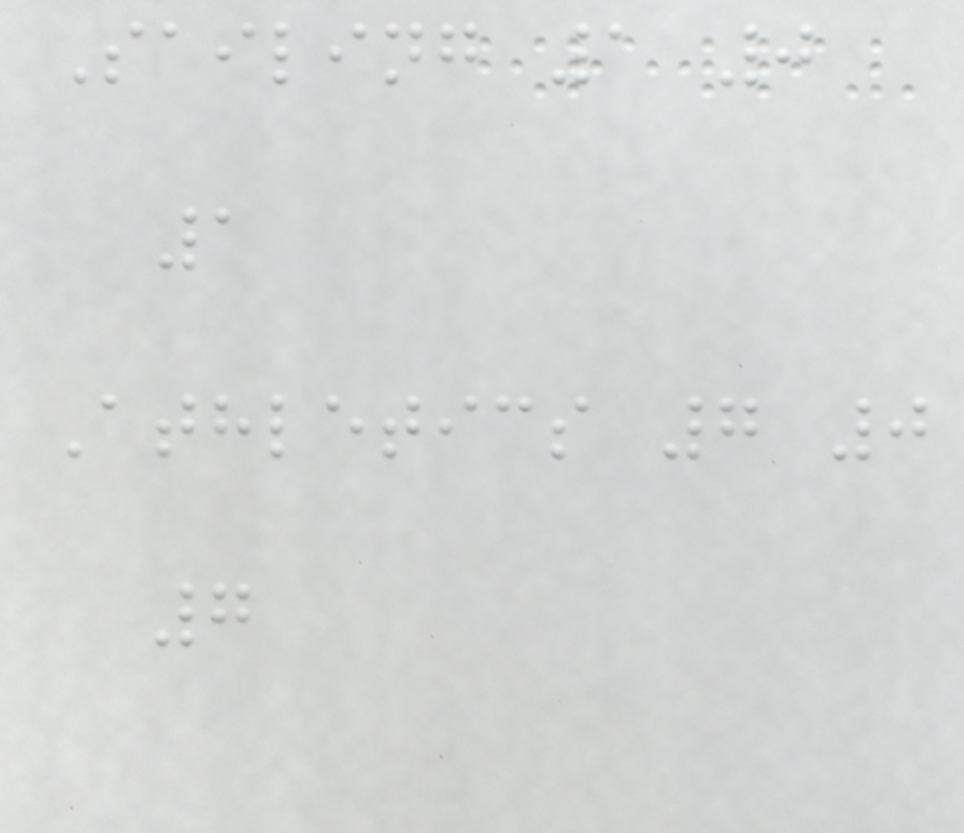Sailing 1 0
1
Athletics 7 0
7
